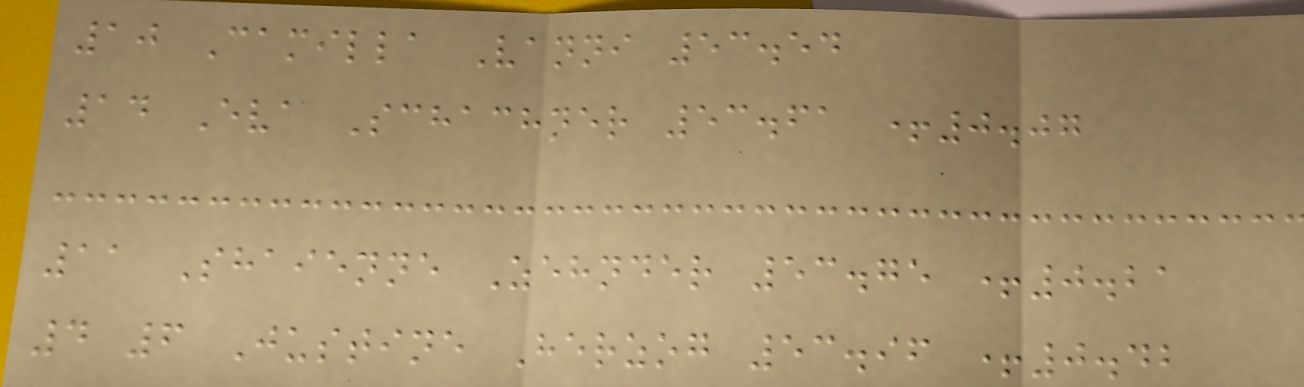10 Camilla Vanni 53.54
14 Eva Schachner 53.61 +0.07
11 Shaienne Zehnder 53.75 +0.21
4 6 Justine Herzog 53.96 +0.42
